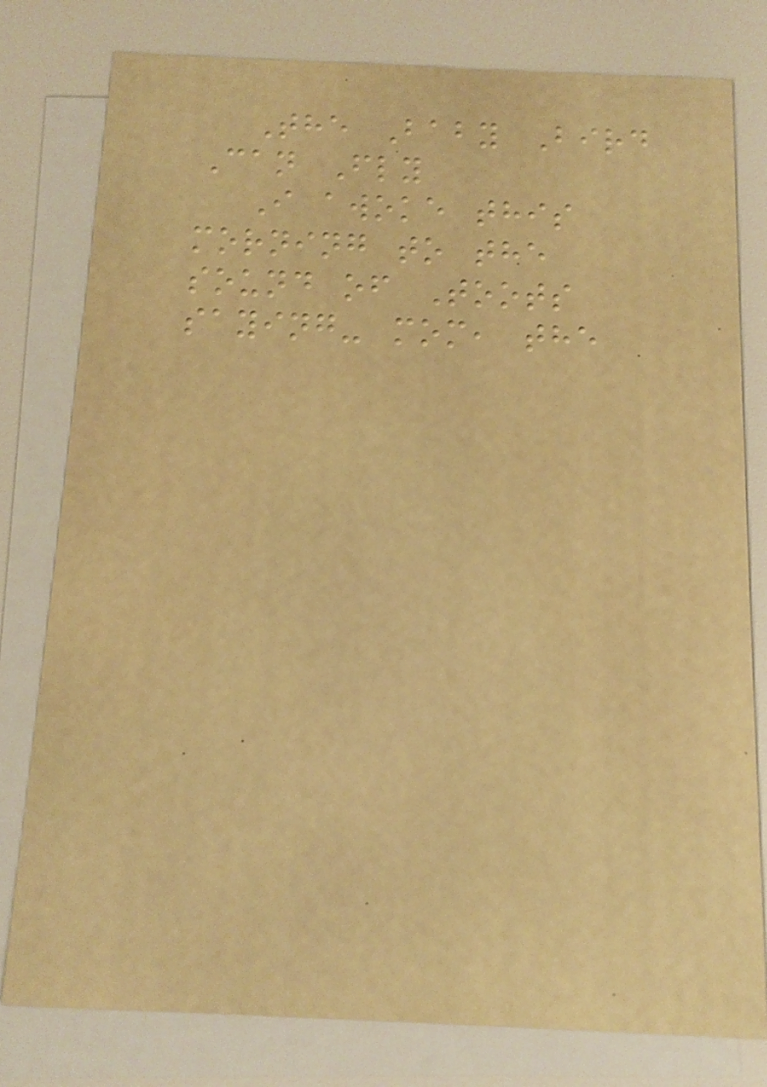The Baby Bird
Can Fly
I awoke this
morning to the
sound of Toots
saying- mom, the
